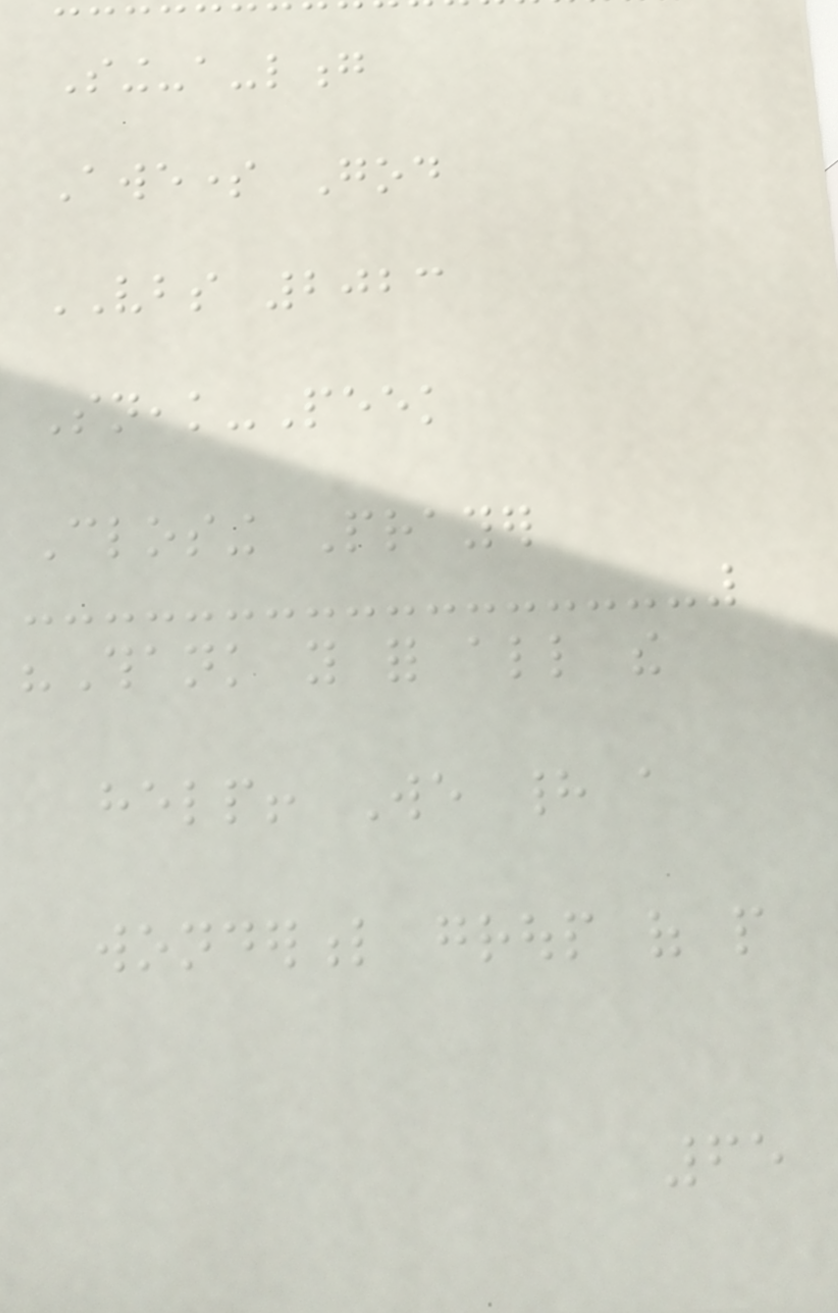Sing-a-long
Awesome God
VBS 2023
Sneak-Peek
Closing Prayer
"Thank you for all the
help! We had a
wonderful group of people
65
